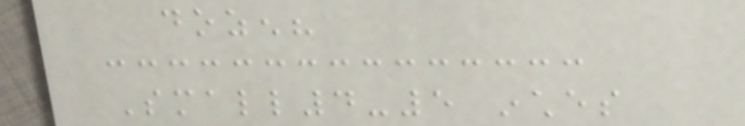dozen?
Small4-5 inches
